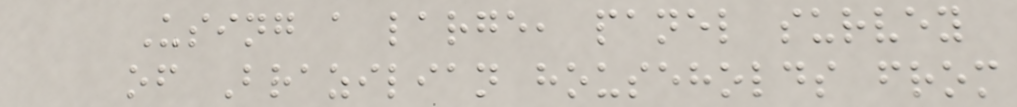Using a large, panel survey
of Brazilian households from
